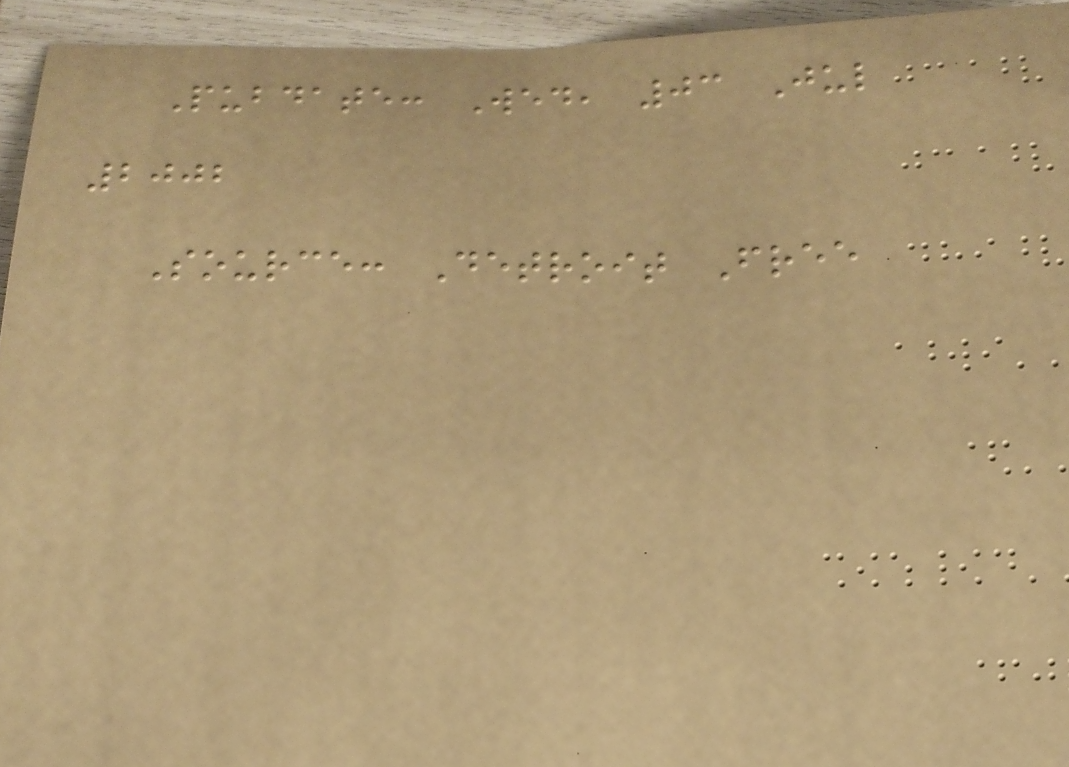Pubdate: Wed, 03 Jul
2002
Source: Detroit Free
